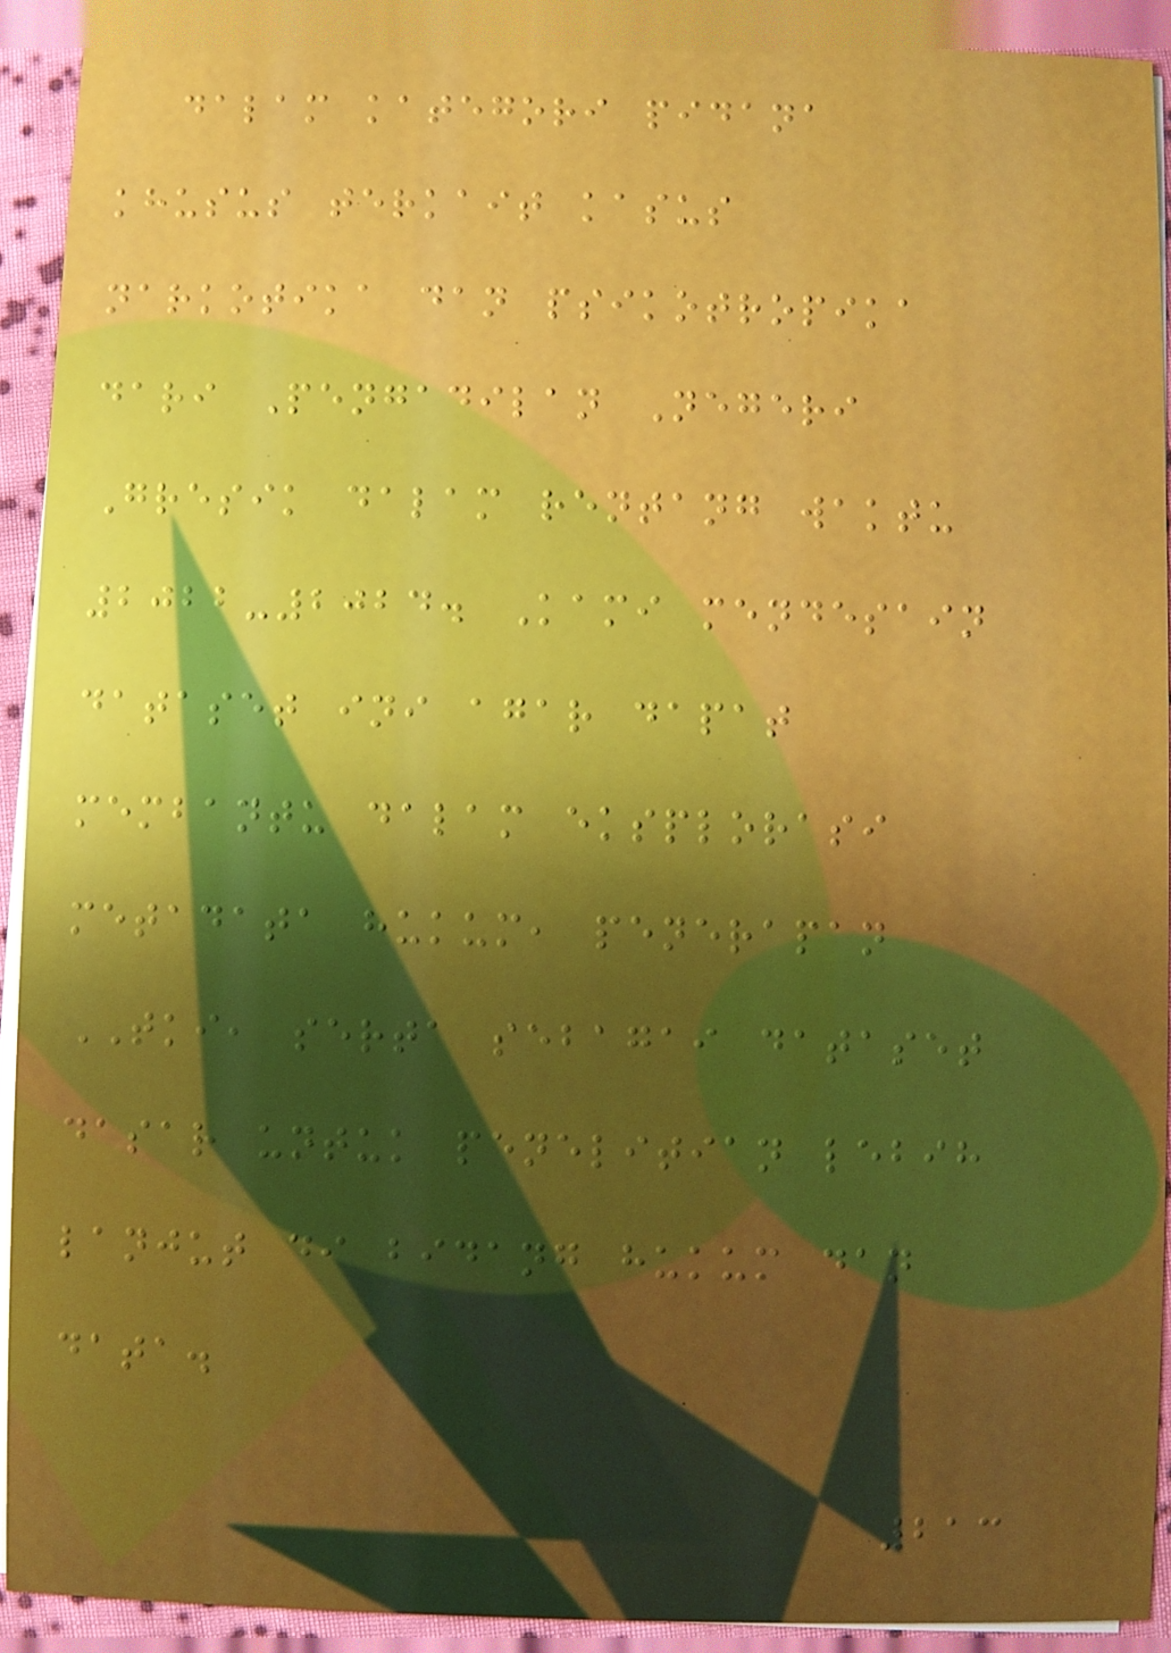dalam kategori pidana
khusus terkait kasus
narkotika dan psikotropika
dari Pengadilan Negeri
Gresik dalam rentang waktu
2022-2024. Kami mendesain
dataset ini agar dapat
membantu dalam eksplorasi
metadata hukum, penerapan
TKI, serta sebagai dataset
dasar untuk penelitian lebih
lanjut di bidang hukum dan
data.
213
